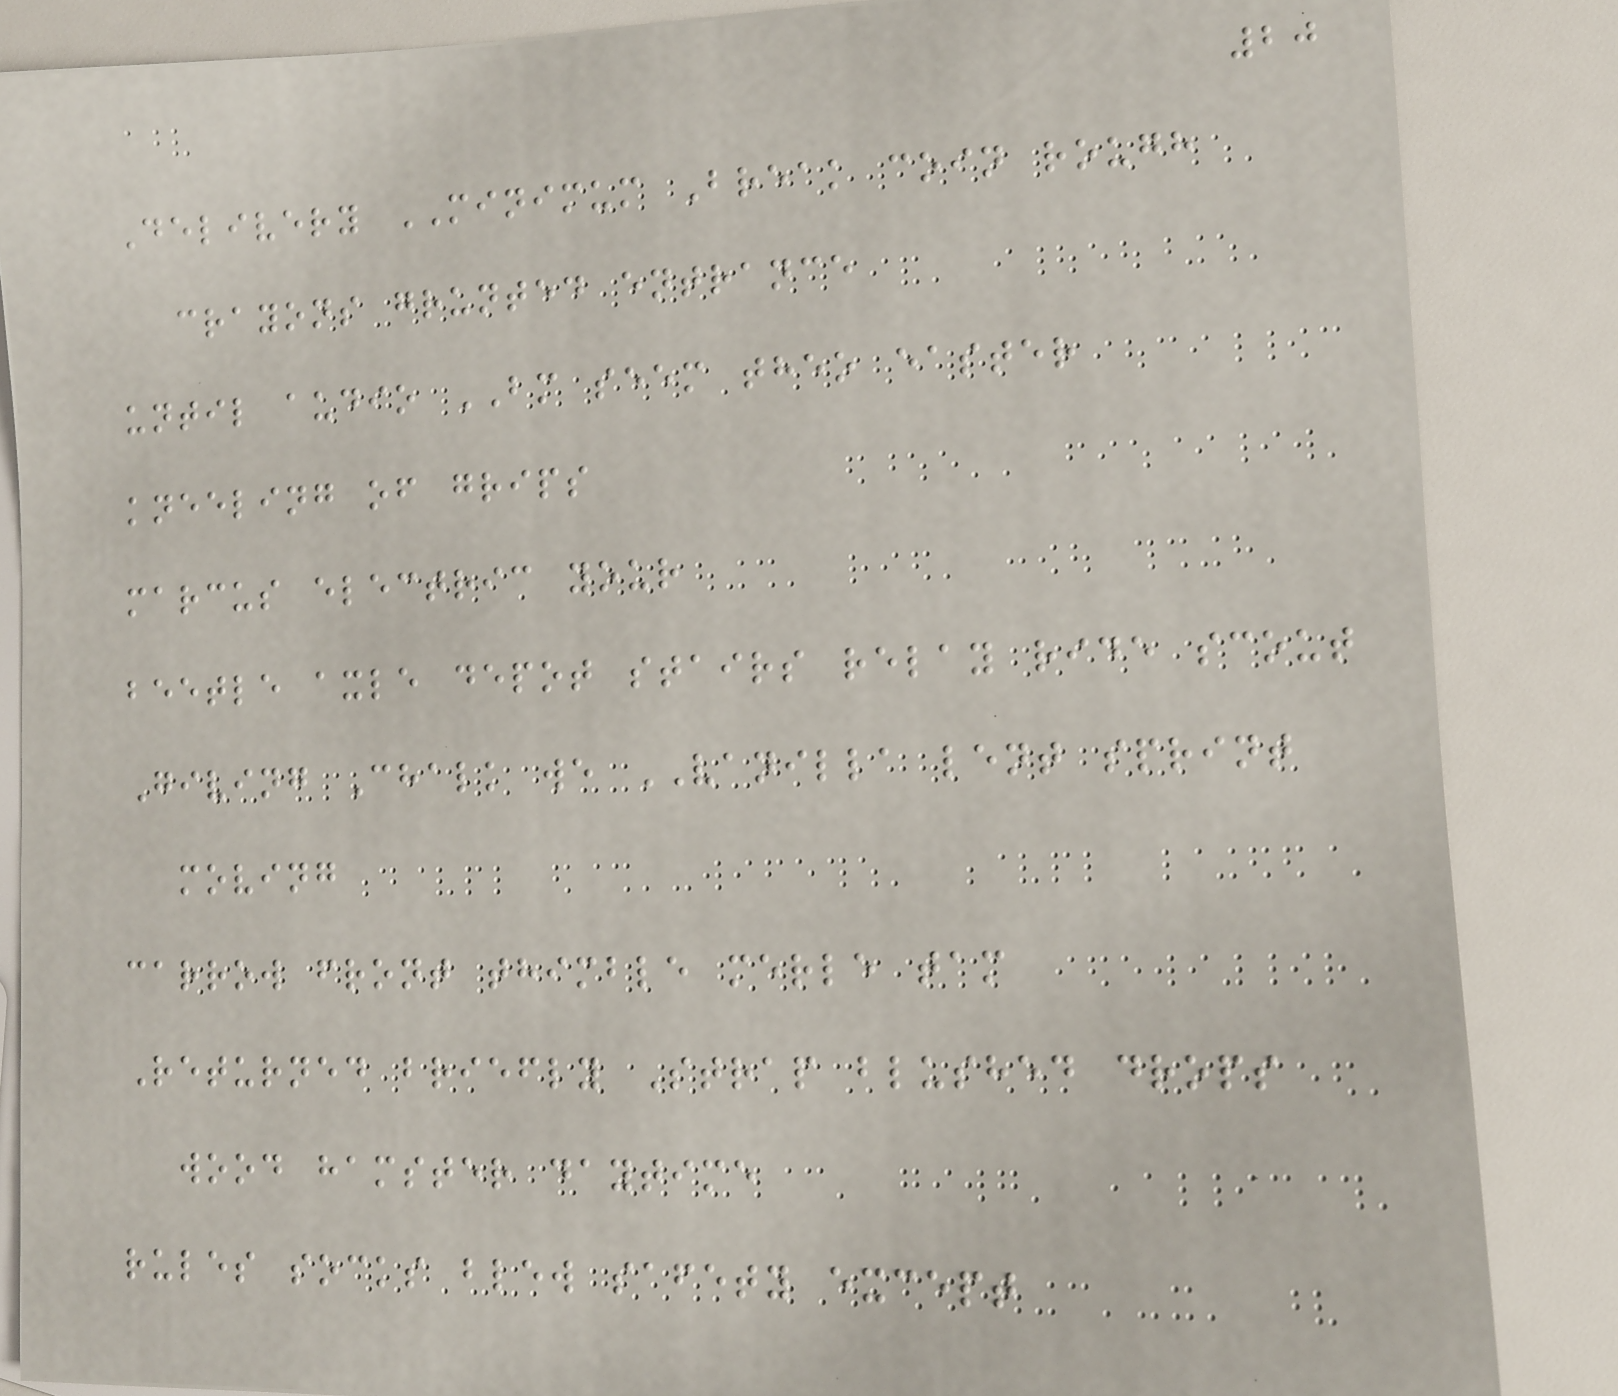20
Delivery MINIMUM Break coin rough
crayons grunted entrance
until audio BM seem theo easter
kneeling of grips
marcus electric your
beetle axle depot stairs relay ride scout
Giving Chalk we VANILLA lent sprint
moving
carrow front thimble merle tam
Returned briefly Strap blushed drops
wood hamster daytime
rules socks blew safety except
